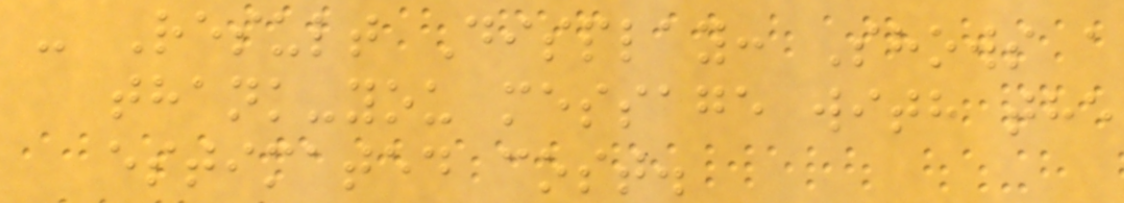- Result Display: Shows a
thank-you message with the
estimated cost.
